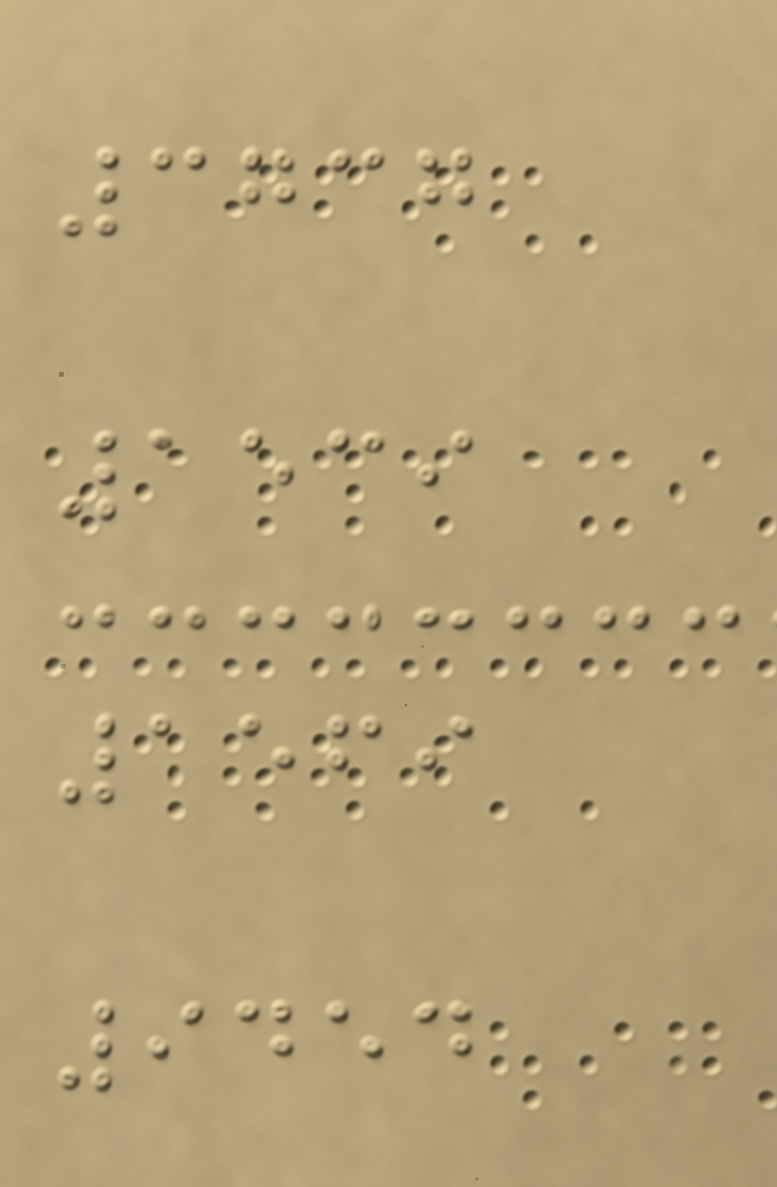3737
1539
1569
9454
